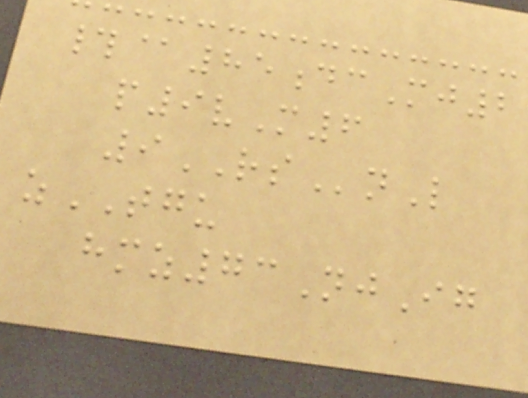#@85dcMj2
p9vM6
9RSnL
zTGU
hmz73NjIg
